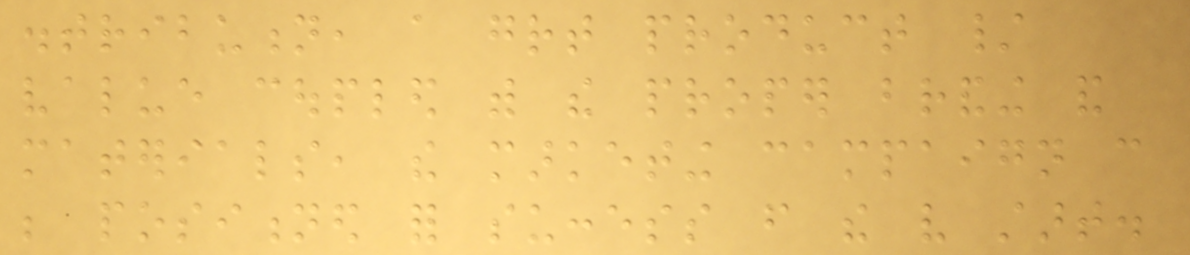distribution, a great product /
value coupled with the proper branding and
materials, the marketing campaign can
be positioned for success from the very start.
